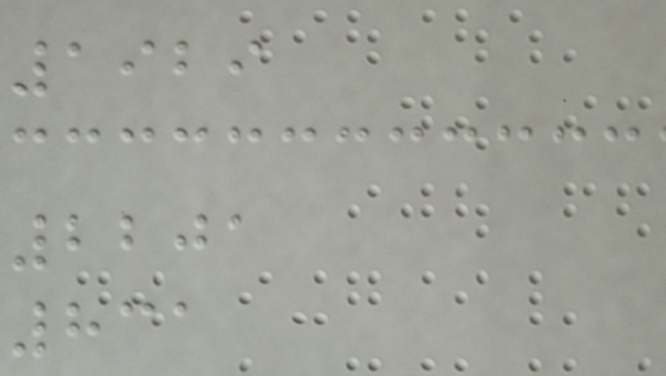1929
2201
831
